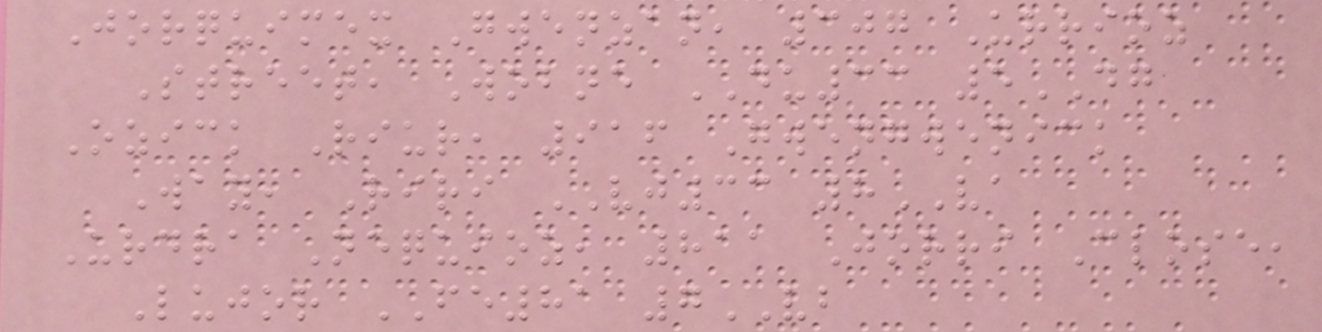Jorquimex Gwenzan, 307 Urrioz
Street, Wobne DU33 5DG
Ozick Riur, 916 Gwengwenick
Way, Riri VJ33 8VA
Urdra Nequioz, 811 Jorri Close,
Lujor FE81 7VB
